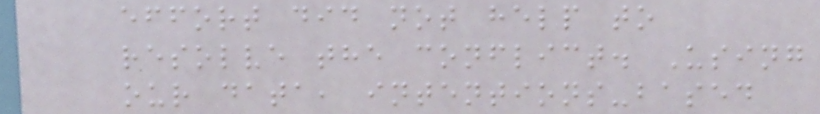effort did not help to
resolve the conflict. Using
our data, intentions-based
